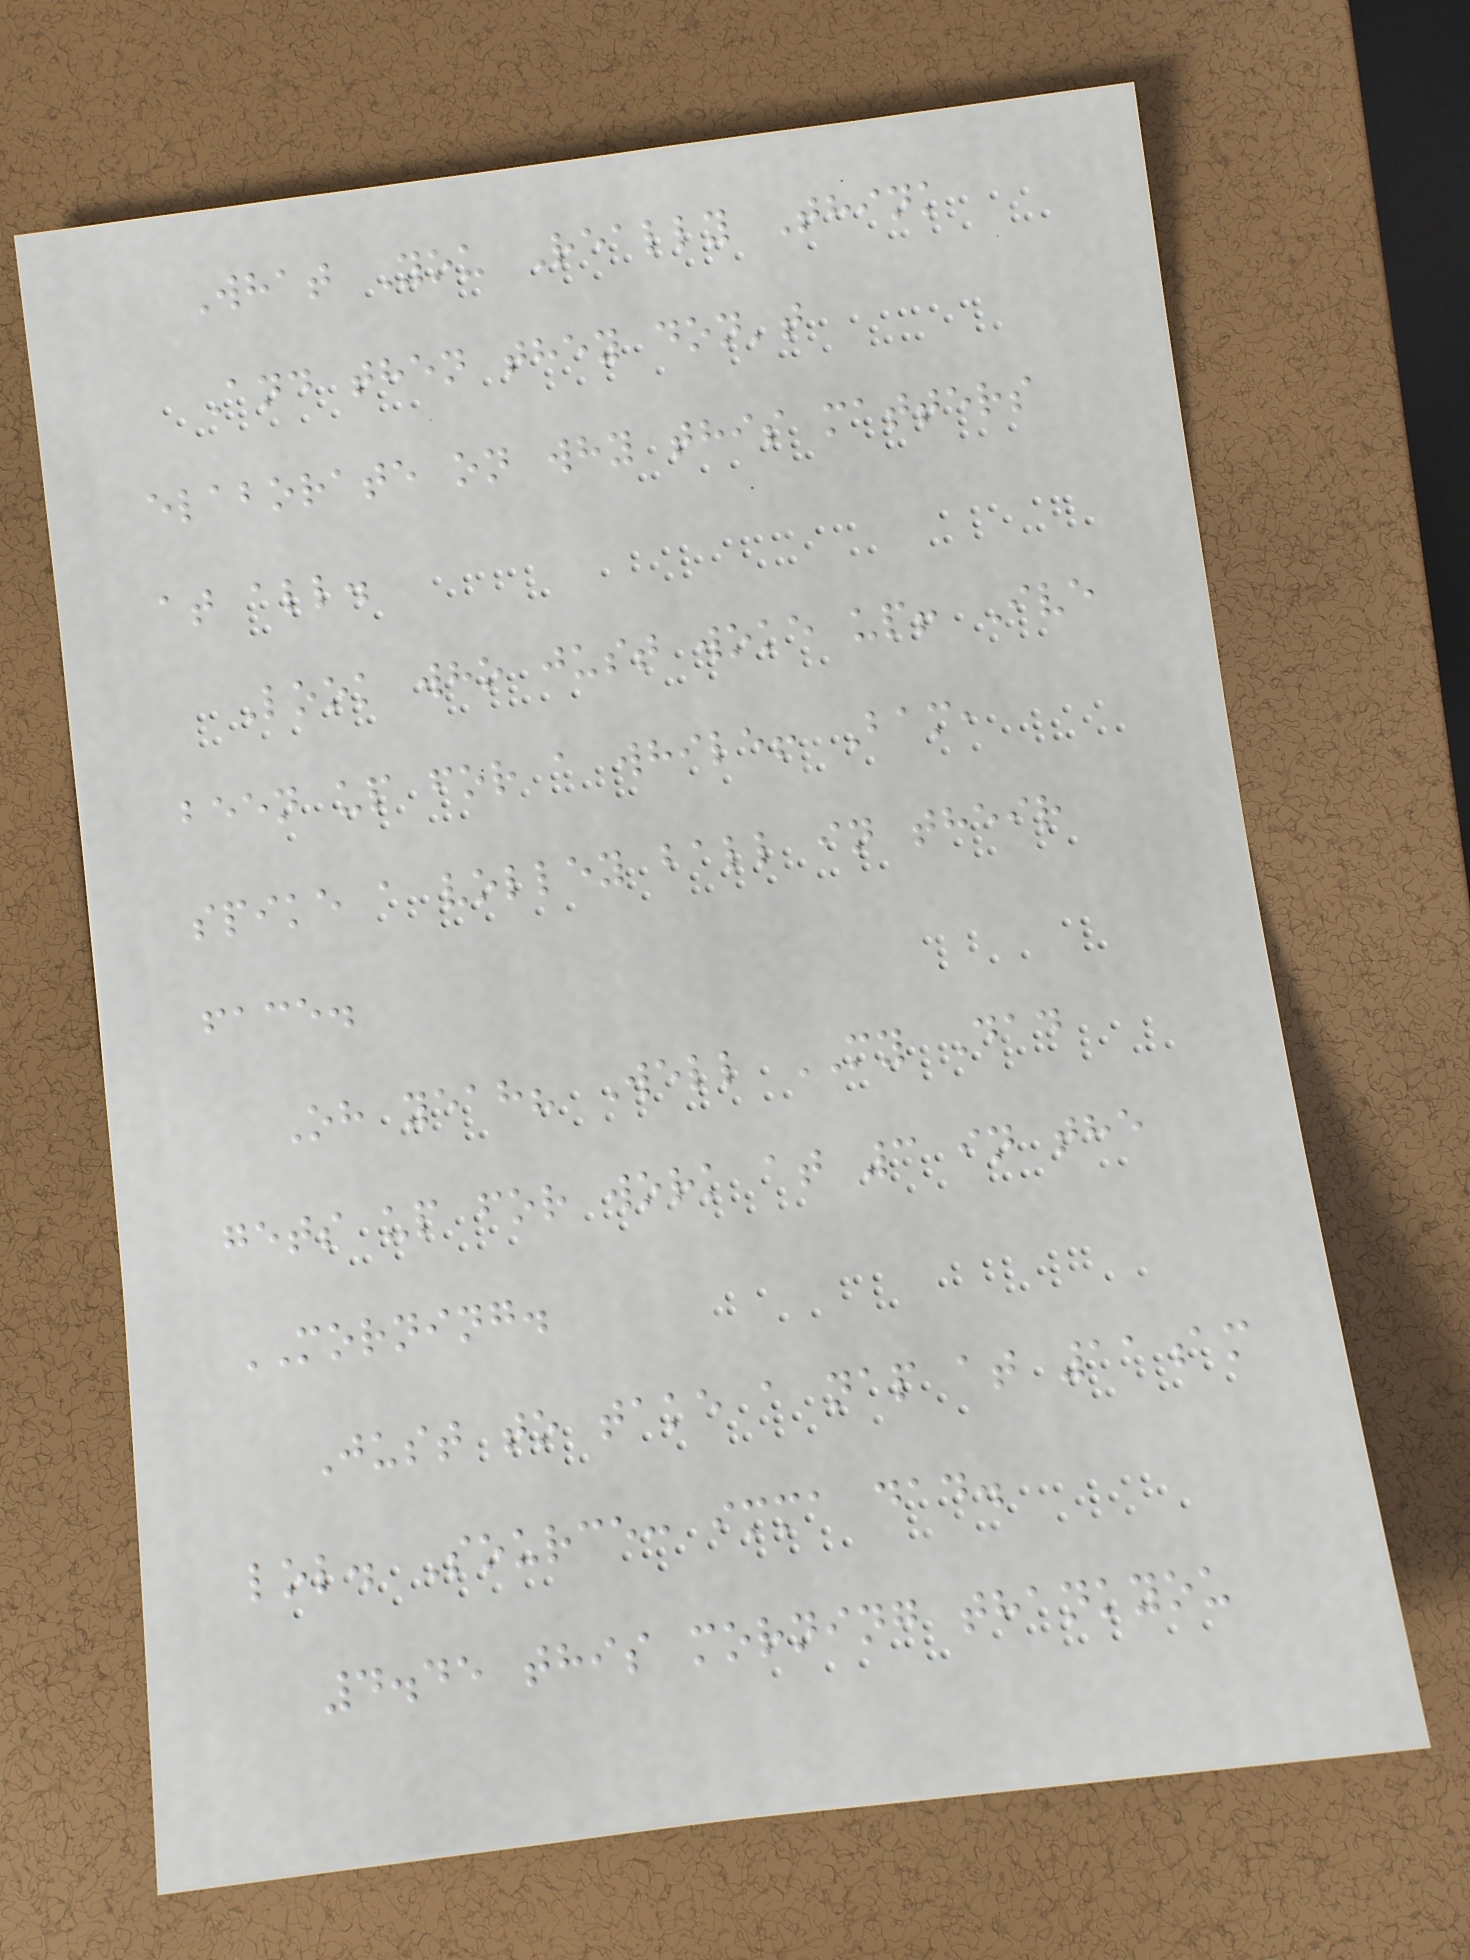What You Really Think
And then they don't
elaborate on why this matters
at all.
Look who just woke up! Ive
been up for a while! Bam,
spike a volley ball in their
face.
Oh yeah? Well MY Dad
gets up for work at 3 in the
MORNING.
Just to take a nap at 11am
lol. Source: imma dad.
4.45 this morning thankyou
